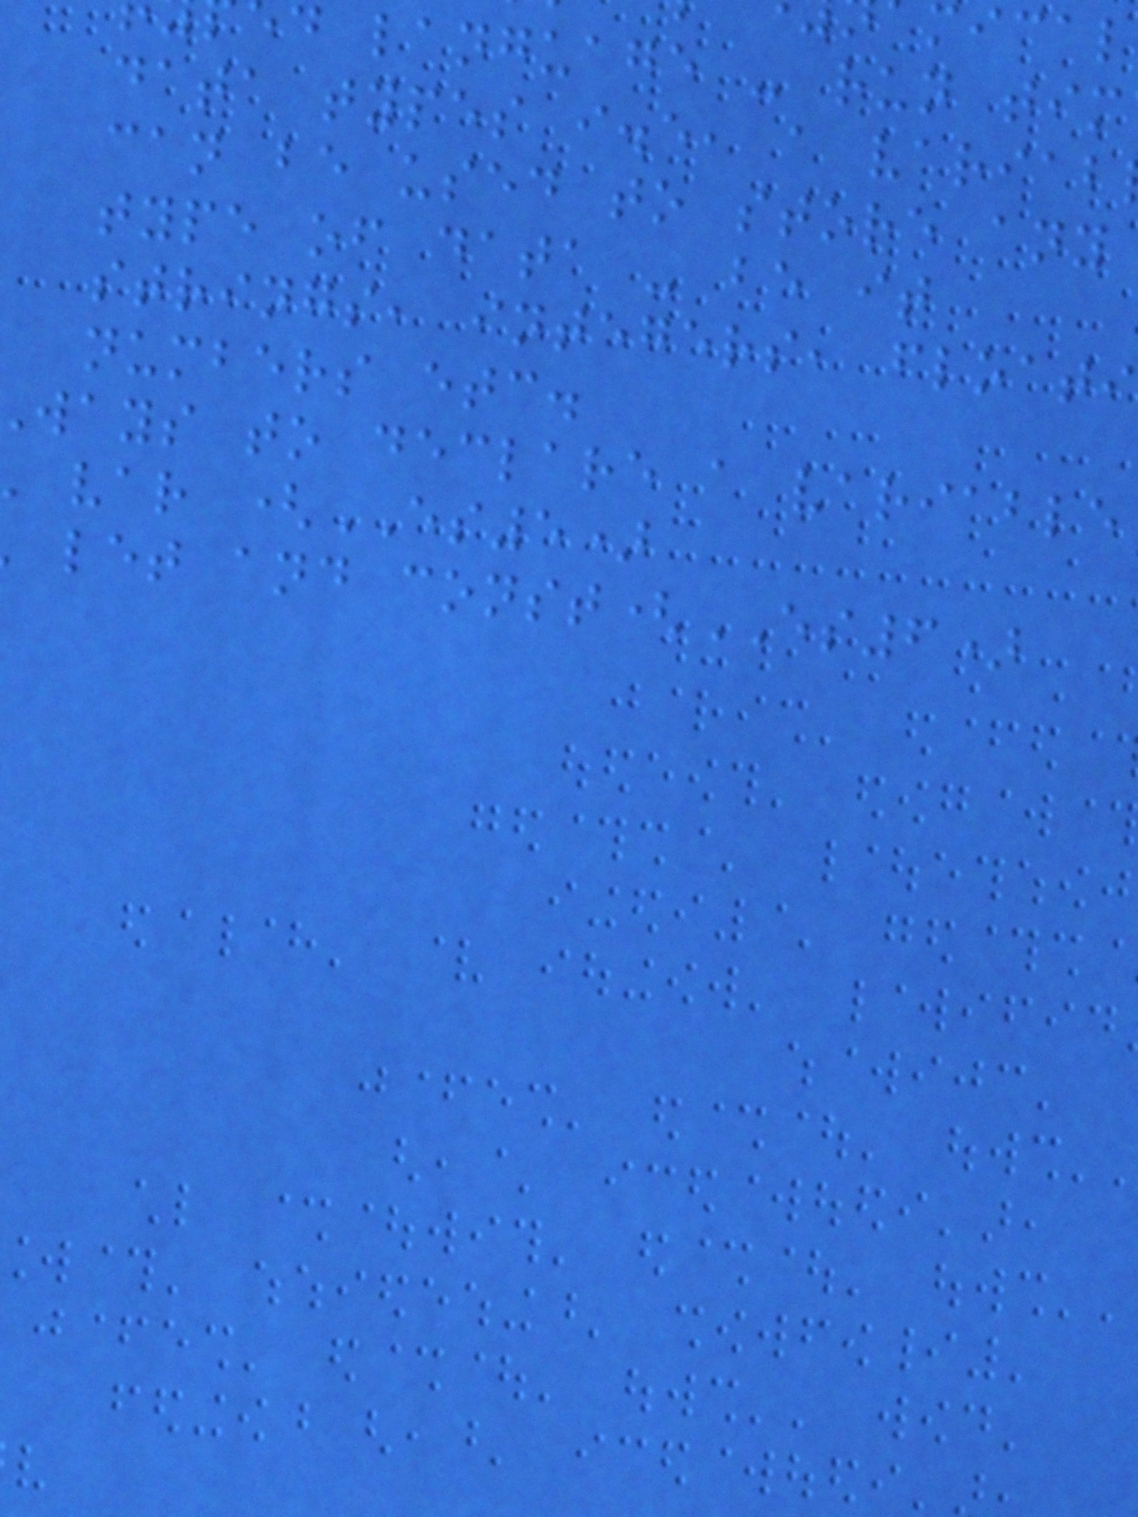d language - run tim
data types i.e, a variab
can be used to store any
type of data - be it
strings, integers, floati
numbers etc.
ways to declare a variable
var (ES5)
let and const(ES6)
